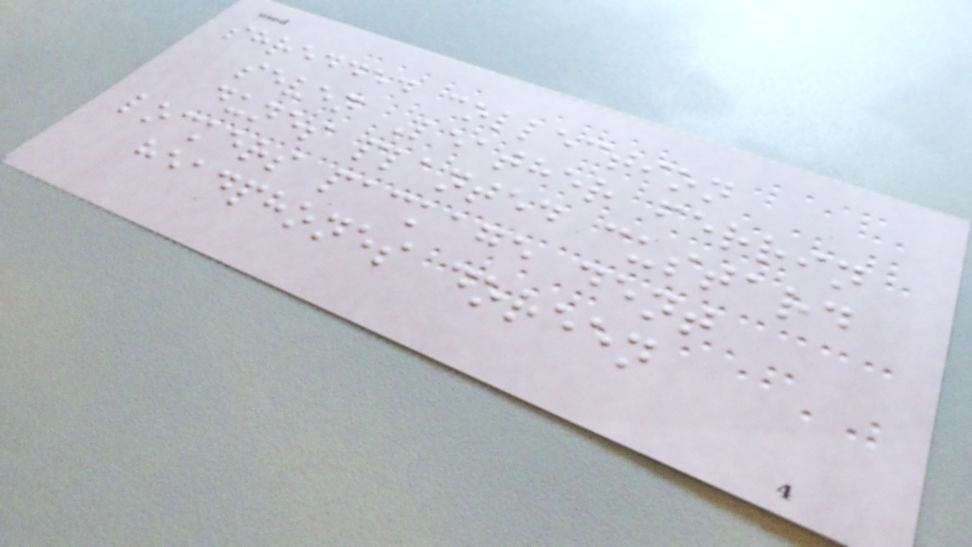shredded collection
seven Leather ferrin
dunes planted custard
lockers package dent
headphones doreen
